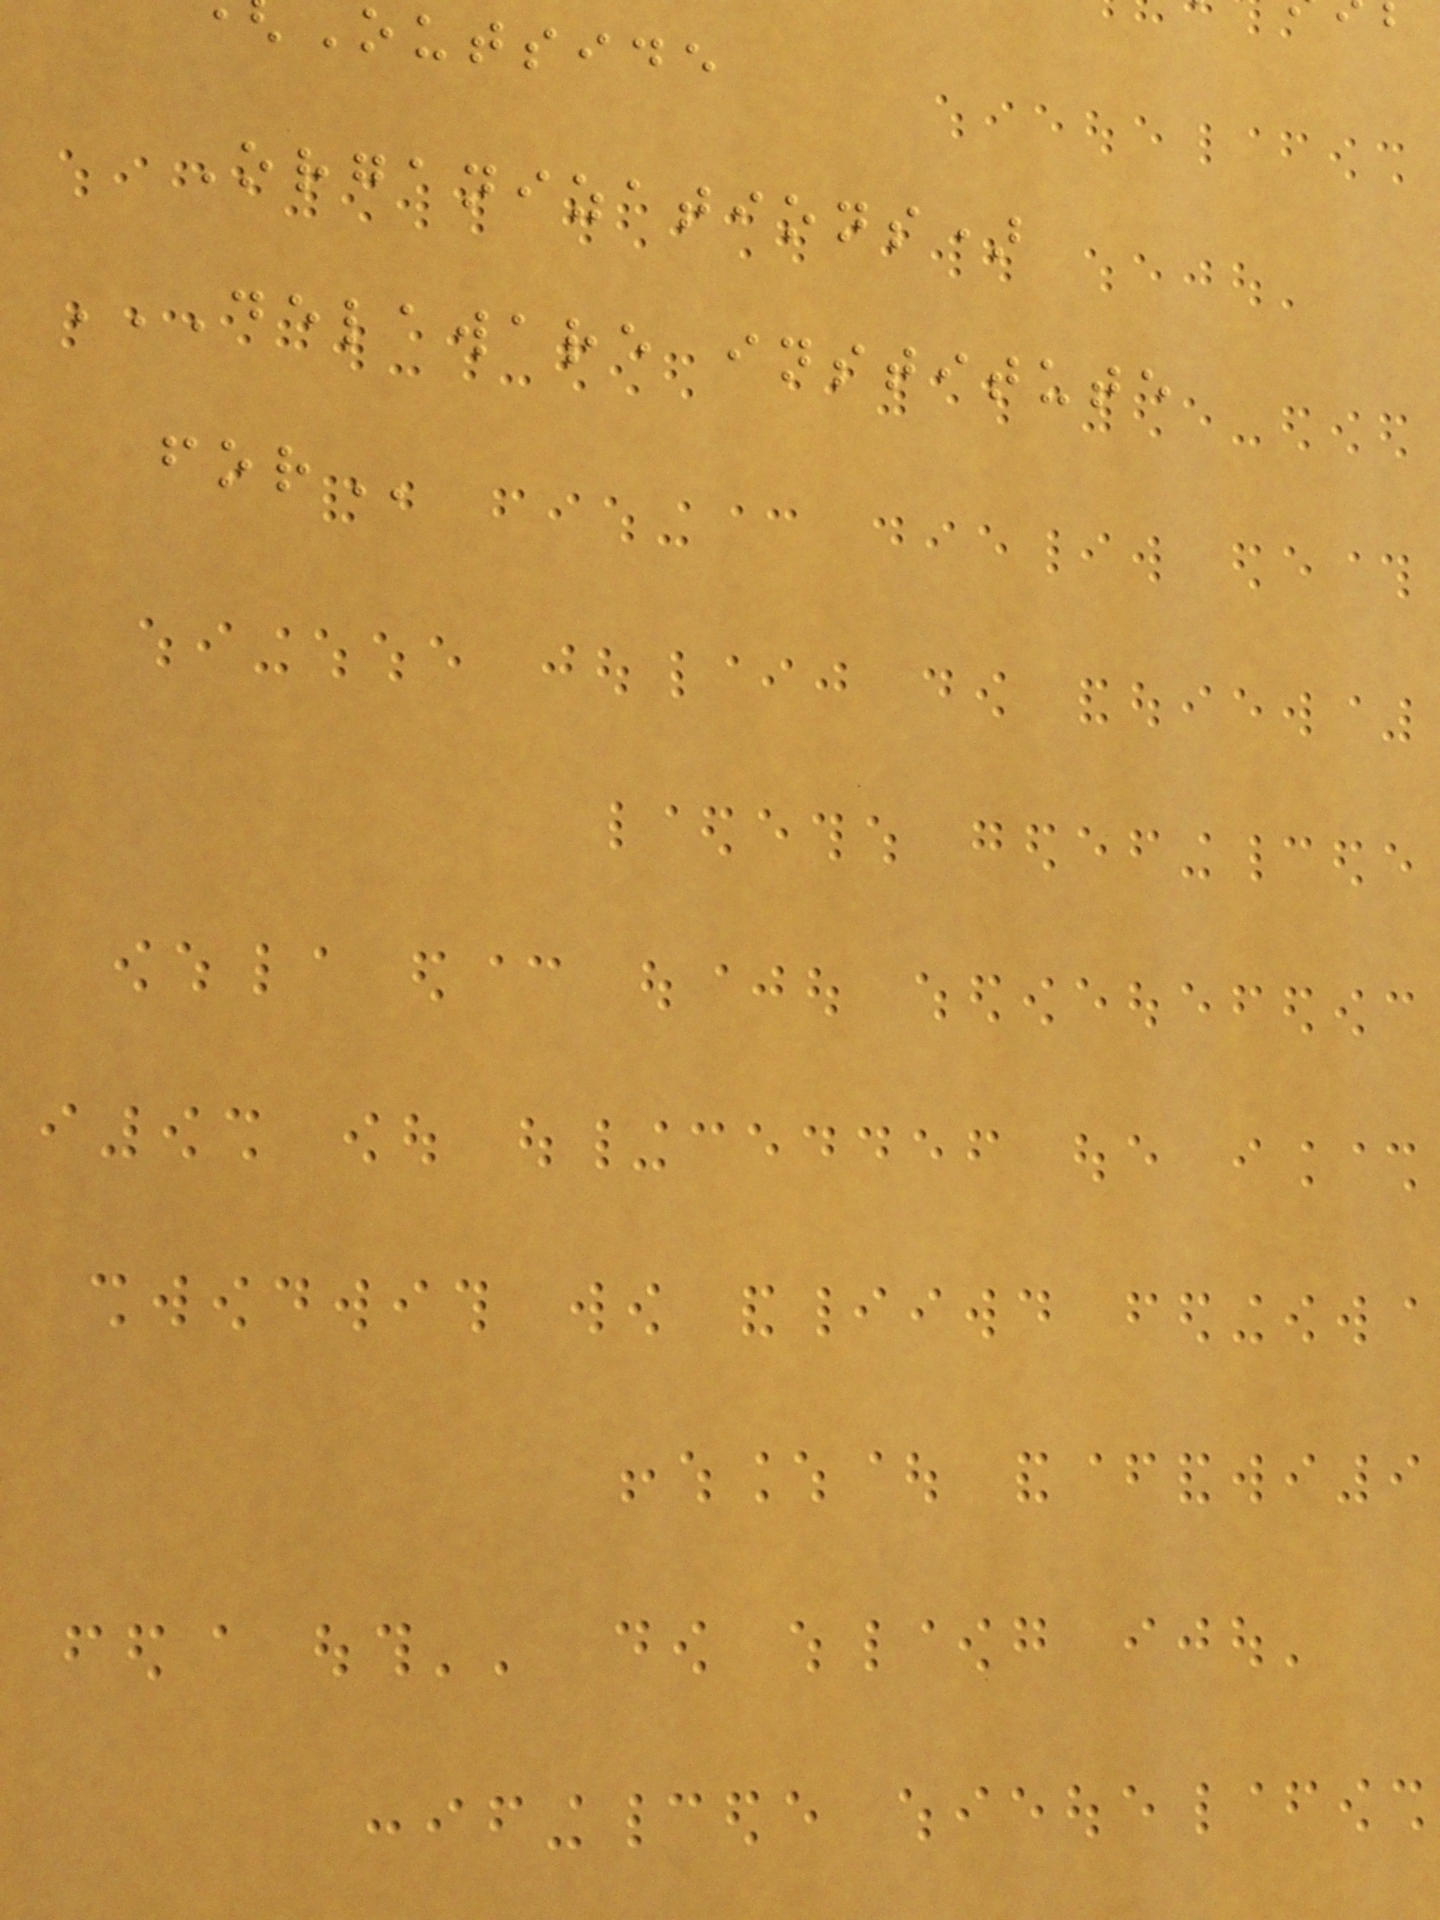outside
Organizations)
DELAWARE INSTITUTE
